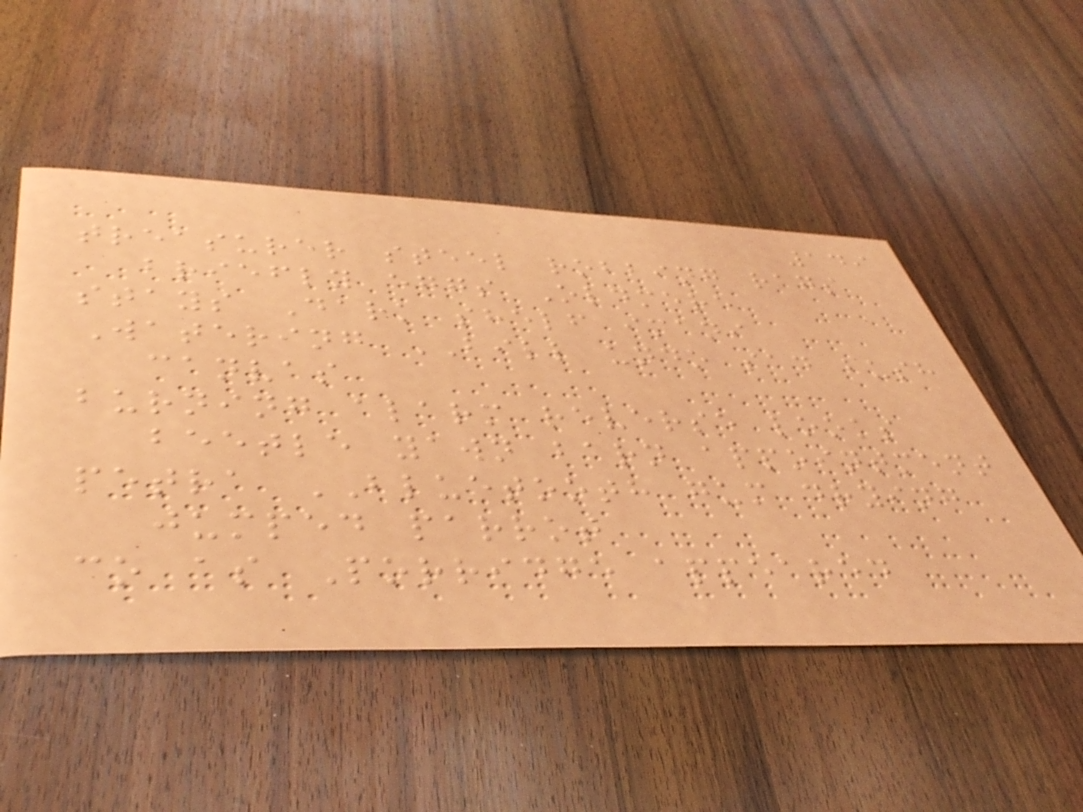149
treasurer steel robbing rags
briefly eggs Oldmere
stays Dark shelf imani
Watering BILL undo sad bush
canvas
burning alarm reverse looks
beetle yawn barn appointment
petra BLUETOOTH gum drying
jumped parrot
co as Porridge appeared
